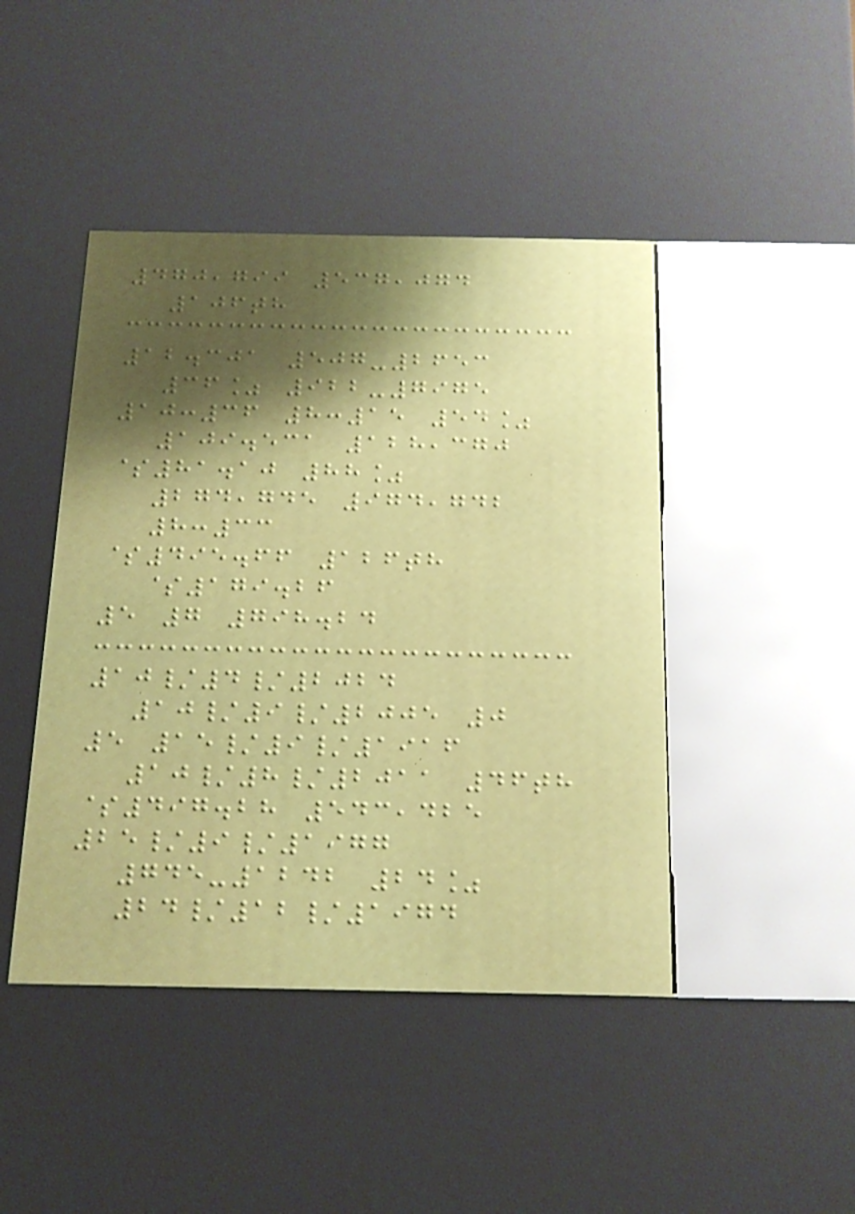470,799 537,074
106th
12.301 507-2653
36% 922-7975
10:36 8:15 54%
109.531 128,370
$81.10 88%
274,745 974,742
8:33
$495.66 126th
$179.26
5 7 798.24
10/4/2024
10/9/2005 0
5 15/9/1916
10/8/2011 46th
$497.28 543,425
25/9/1977
745-1242 24%
24/12/1974
